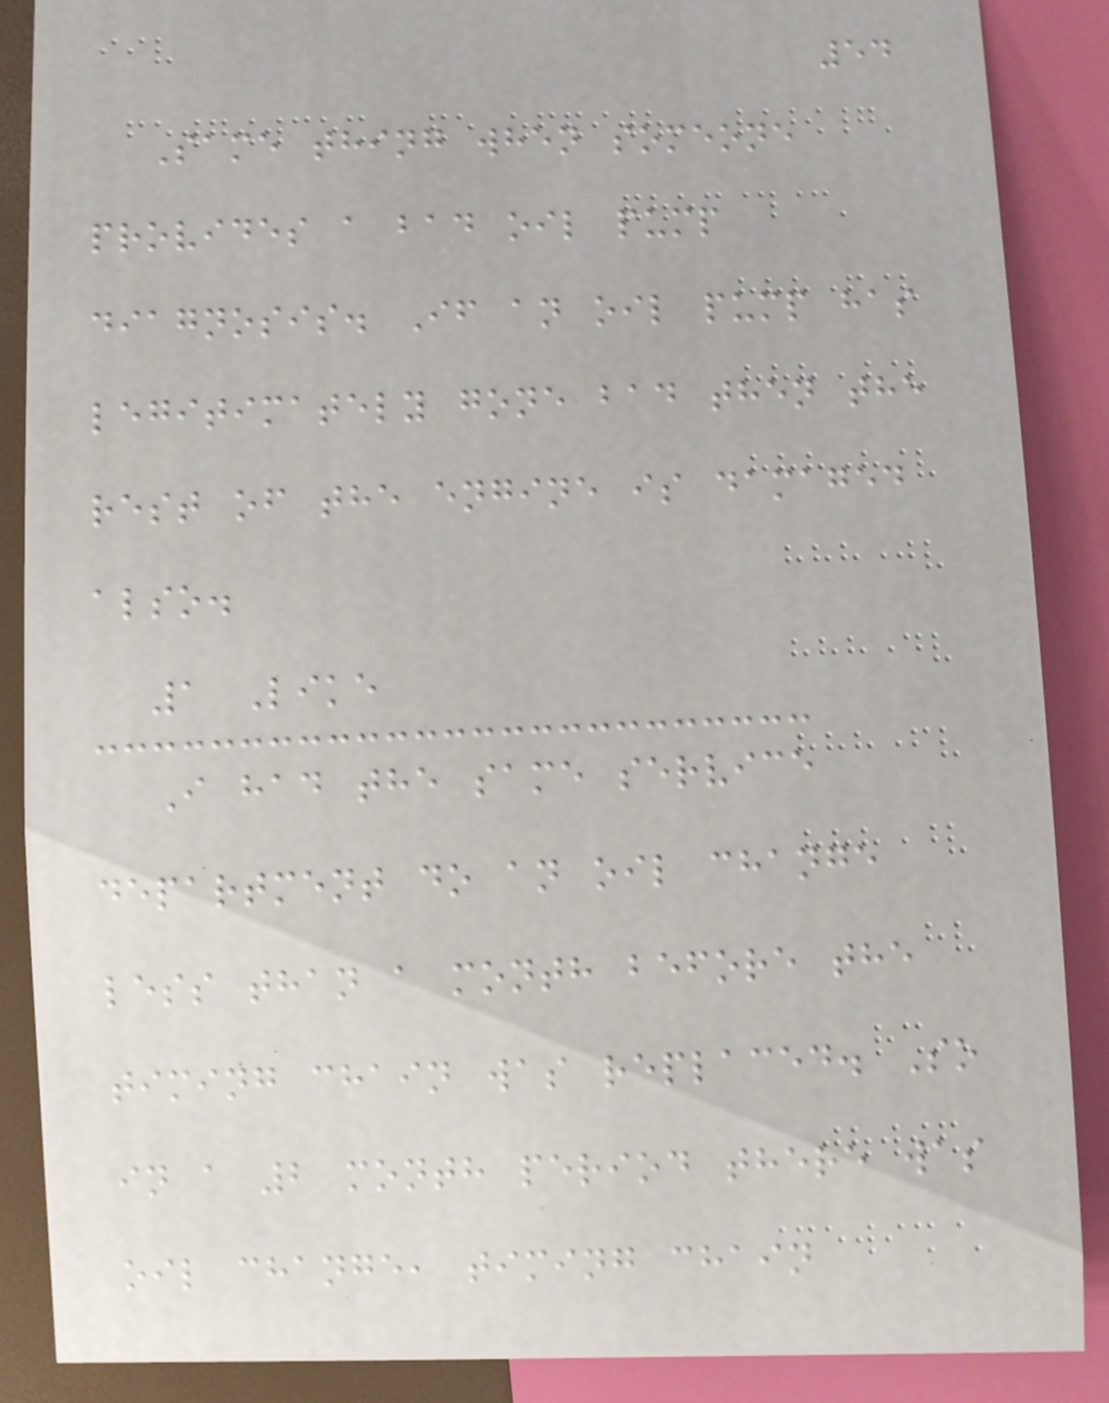54
Same thing when someone
provides a bad oil pump
diagnosis. If an oil pump has
legitimately gone bad then the
rest of the engine is damaged
also.
1 Like
I had the same service
department do an oil change
less than a month before the
timing chain was replaced. So
in a 2 month period there was
oil change, timing chain
